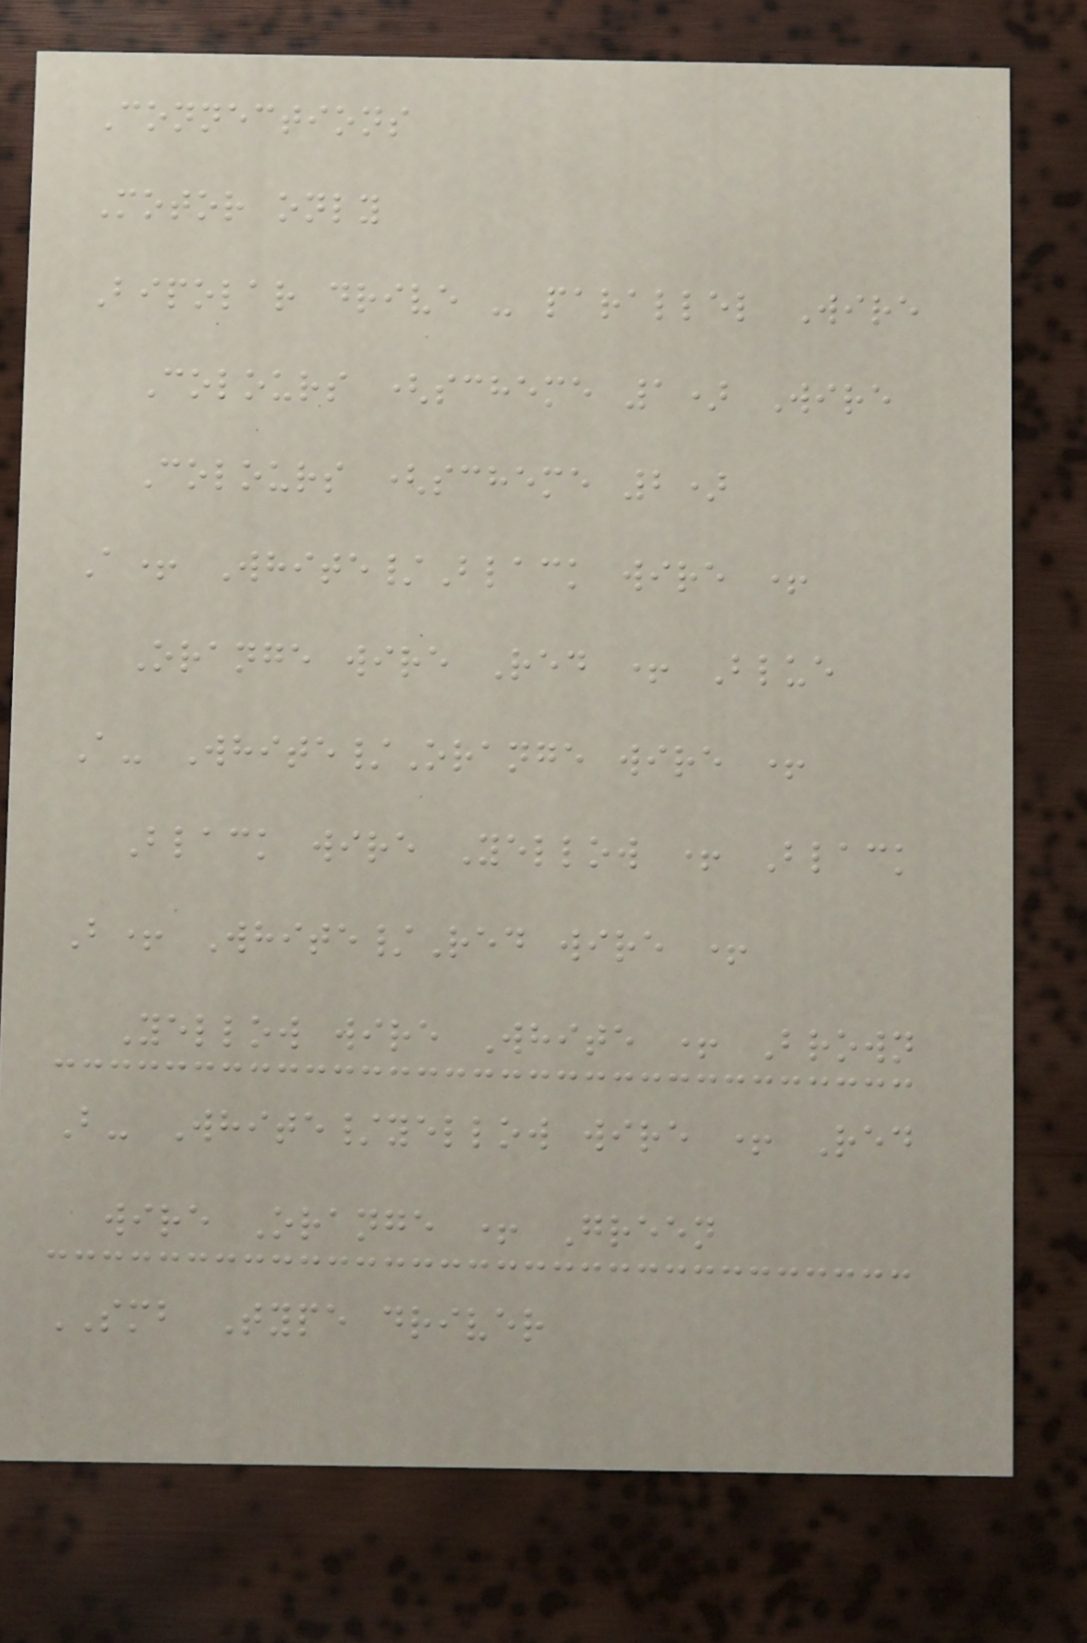Connections
Motor only
Bipolar drive - parallel Wire
Colours (scheme 1) Wire
Colours (scheme 2)
A+ White/Black wire +
Orange wire Red + Blue
A- White/Orange wire +
Black wire Yellow + Black
B+ White/Red wire +
Yellow wire White + Brown
B- White/yellow wire + Red
wire Orange + Green
SMB Type driver
